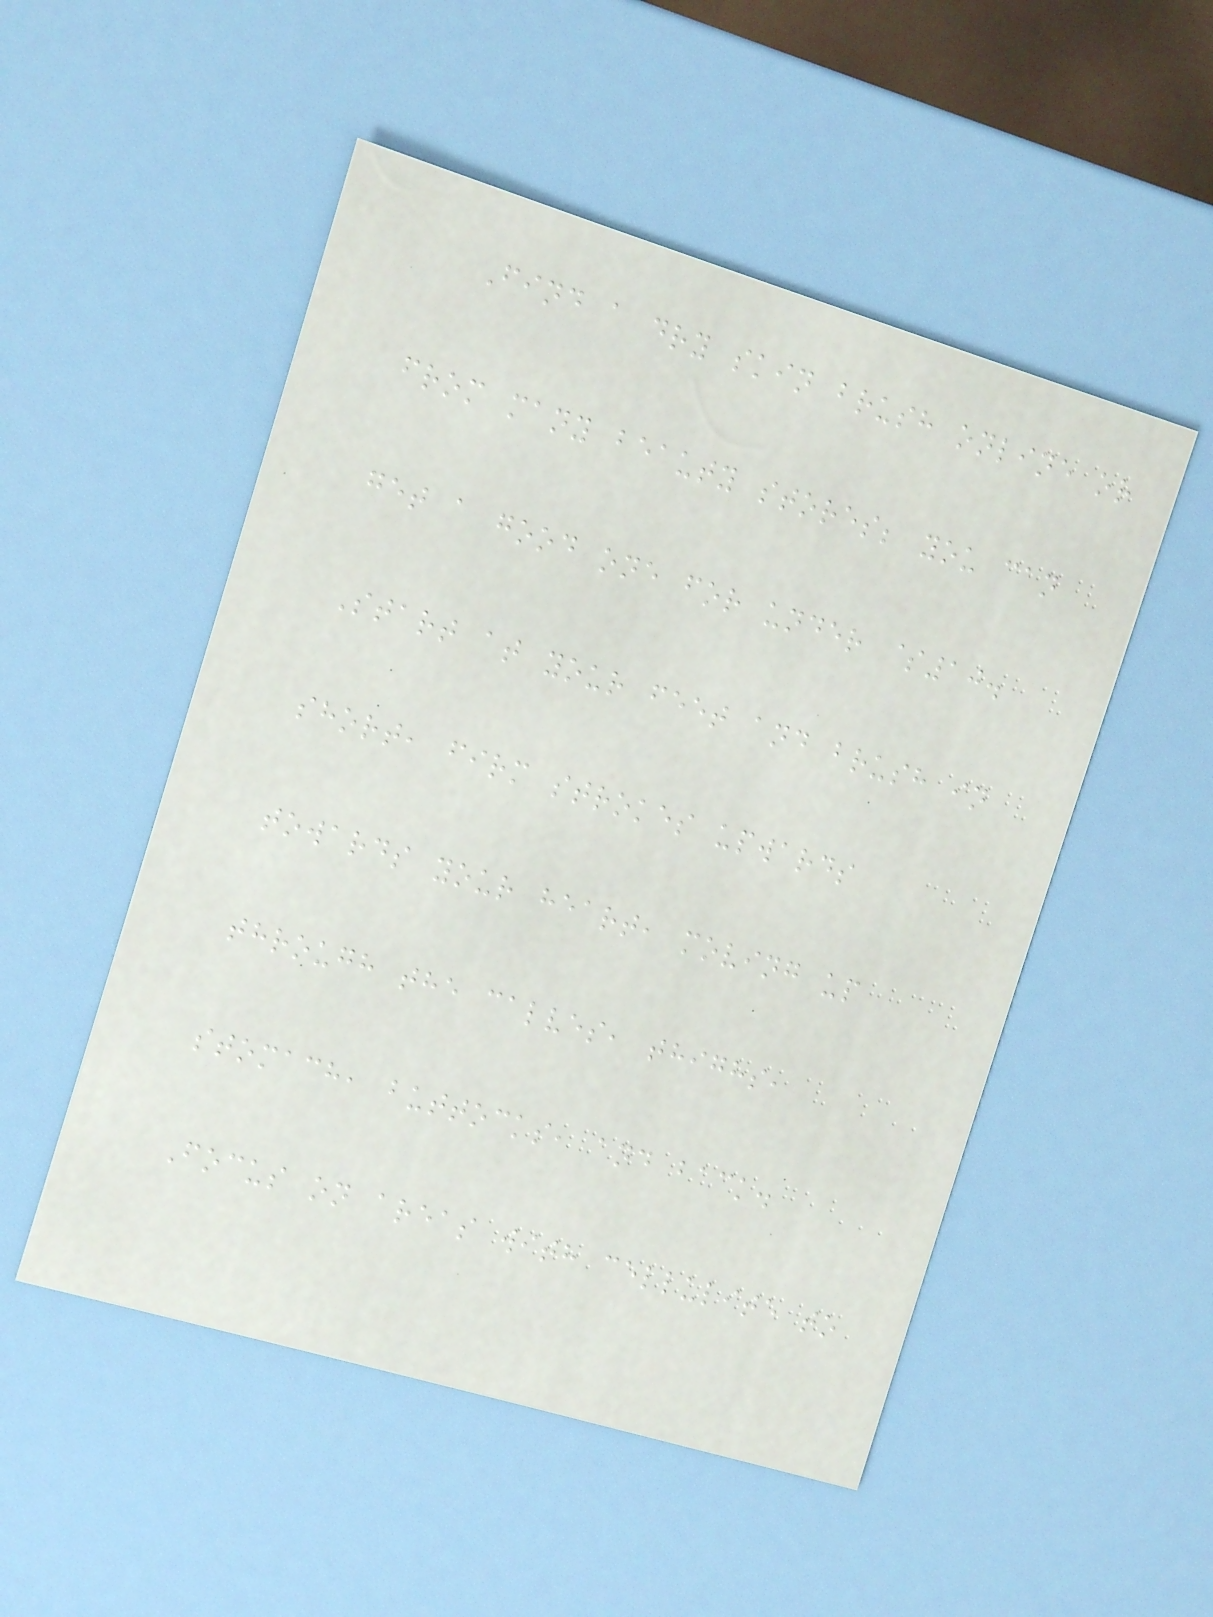Find a dry skin brush online or
from many beauty stores; you can
get a good one for under $10.
Start at your feet and brush in
short, firm strokes upwards
towards your heart, moving up
through the calves, thighs,
stomach, buttocks, and back.
Focus on areas with cellulite to
